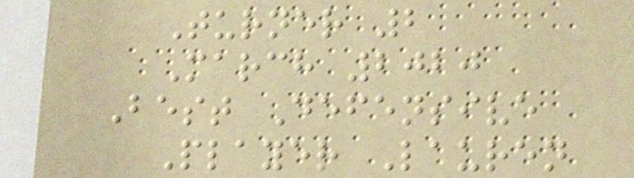Turner 2
March 2020
Best Defensive
Player Lauren
